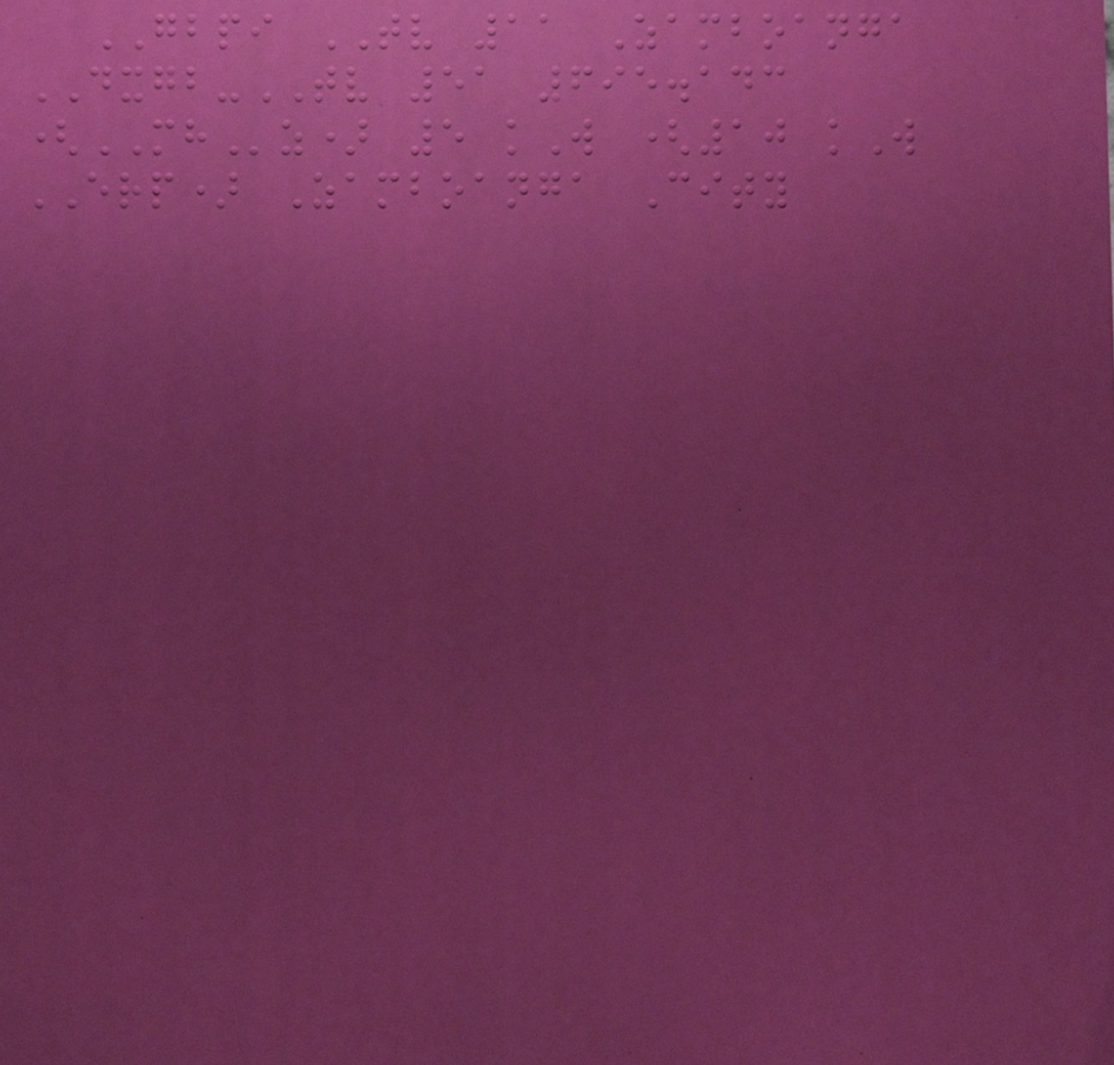GBPI TV 11 Zamboanga
DXGB-TV 51 695.143
(MHz) 5 kW (10 kW
ERP) Zamboanga City
